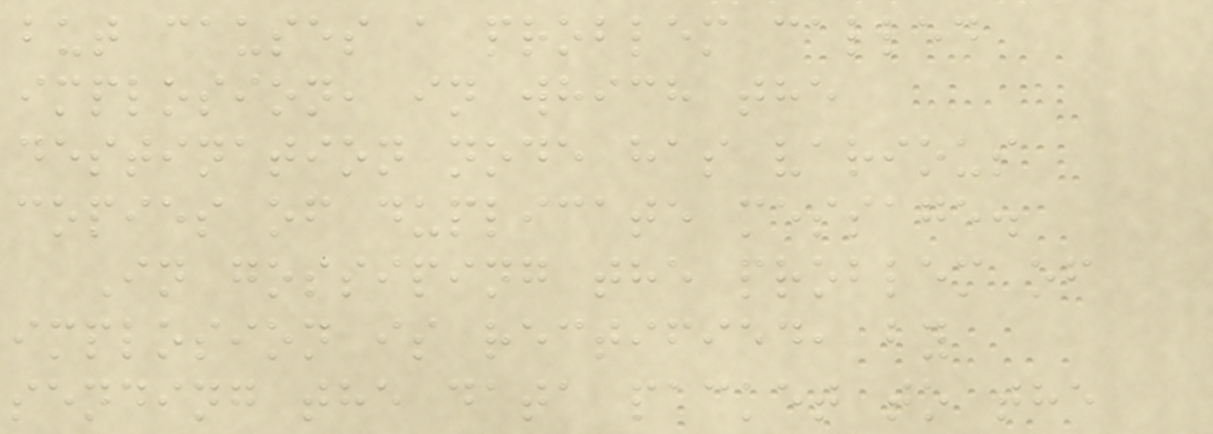but causes a problem called
implosion, in which the
destination node has various
copies of duplicate message.
In gossiping the problem of
implosion is rectified, by
sending the data packet to the
